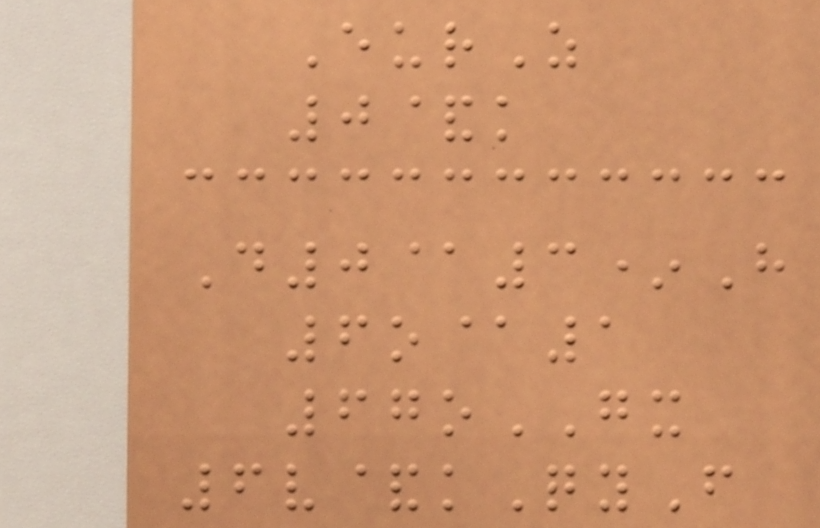EurZ
0&k
D0@3*H
6o@1
67oGX
6v&kQyF
